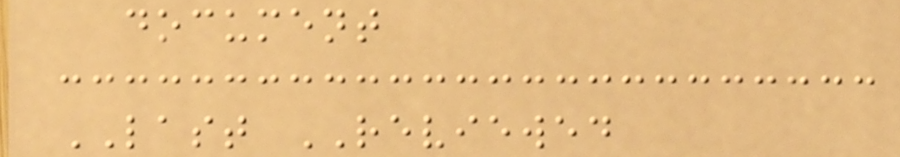document
LAST REVIEWED
